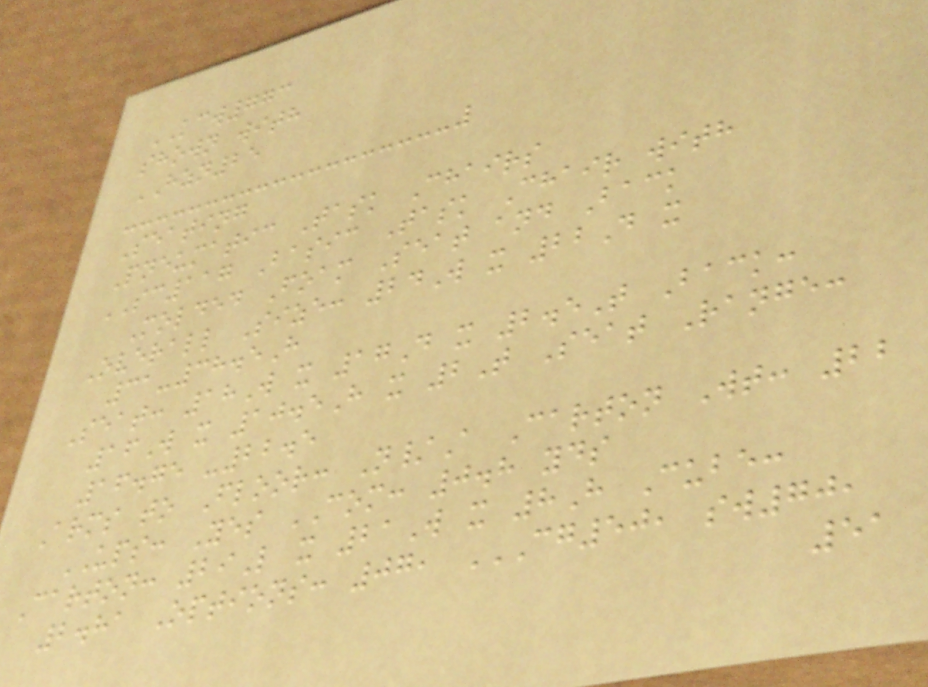KCW773
shown with
HZN25
Seating
Pneumatic Task Chairs
SC117 Basic Task Chair with
Molded Foam Seat and Back
Overall Size: 24W x 22D x
31-38.5H
Seat: 18W x 17D x 2.5T Back:
16W x 10.5H x 2T Seat Range:
16.75 -22.5
Arms to Floor: N/A Carton Wt: 22
UPS: Yes COM: 0.8 yds
Carton: 29L x 21W x 8H Cube:
2.81 Options: 07, CG50, SW70,
51
